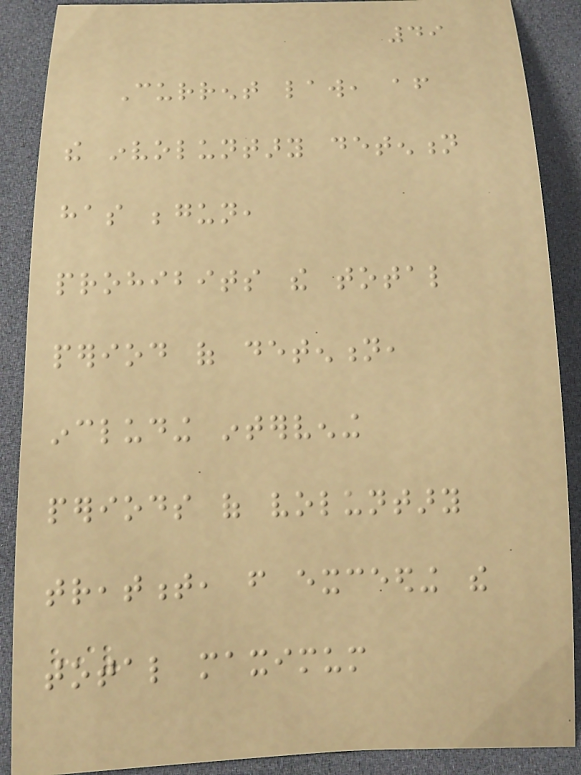49
Current law, after
the involuntary detention
has begun,
prohibits the total
period of detention,
including intervening
periods of voluntary
treatment, from exceeding the
total maximum
